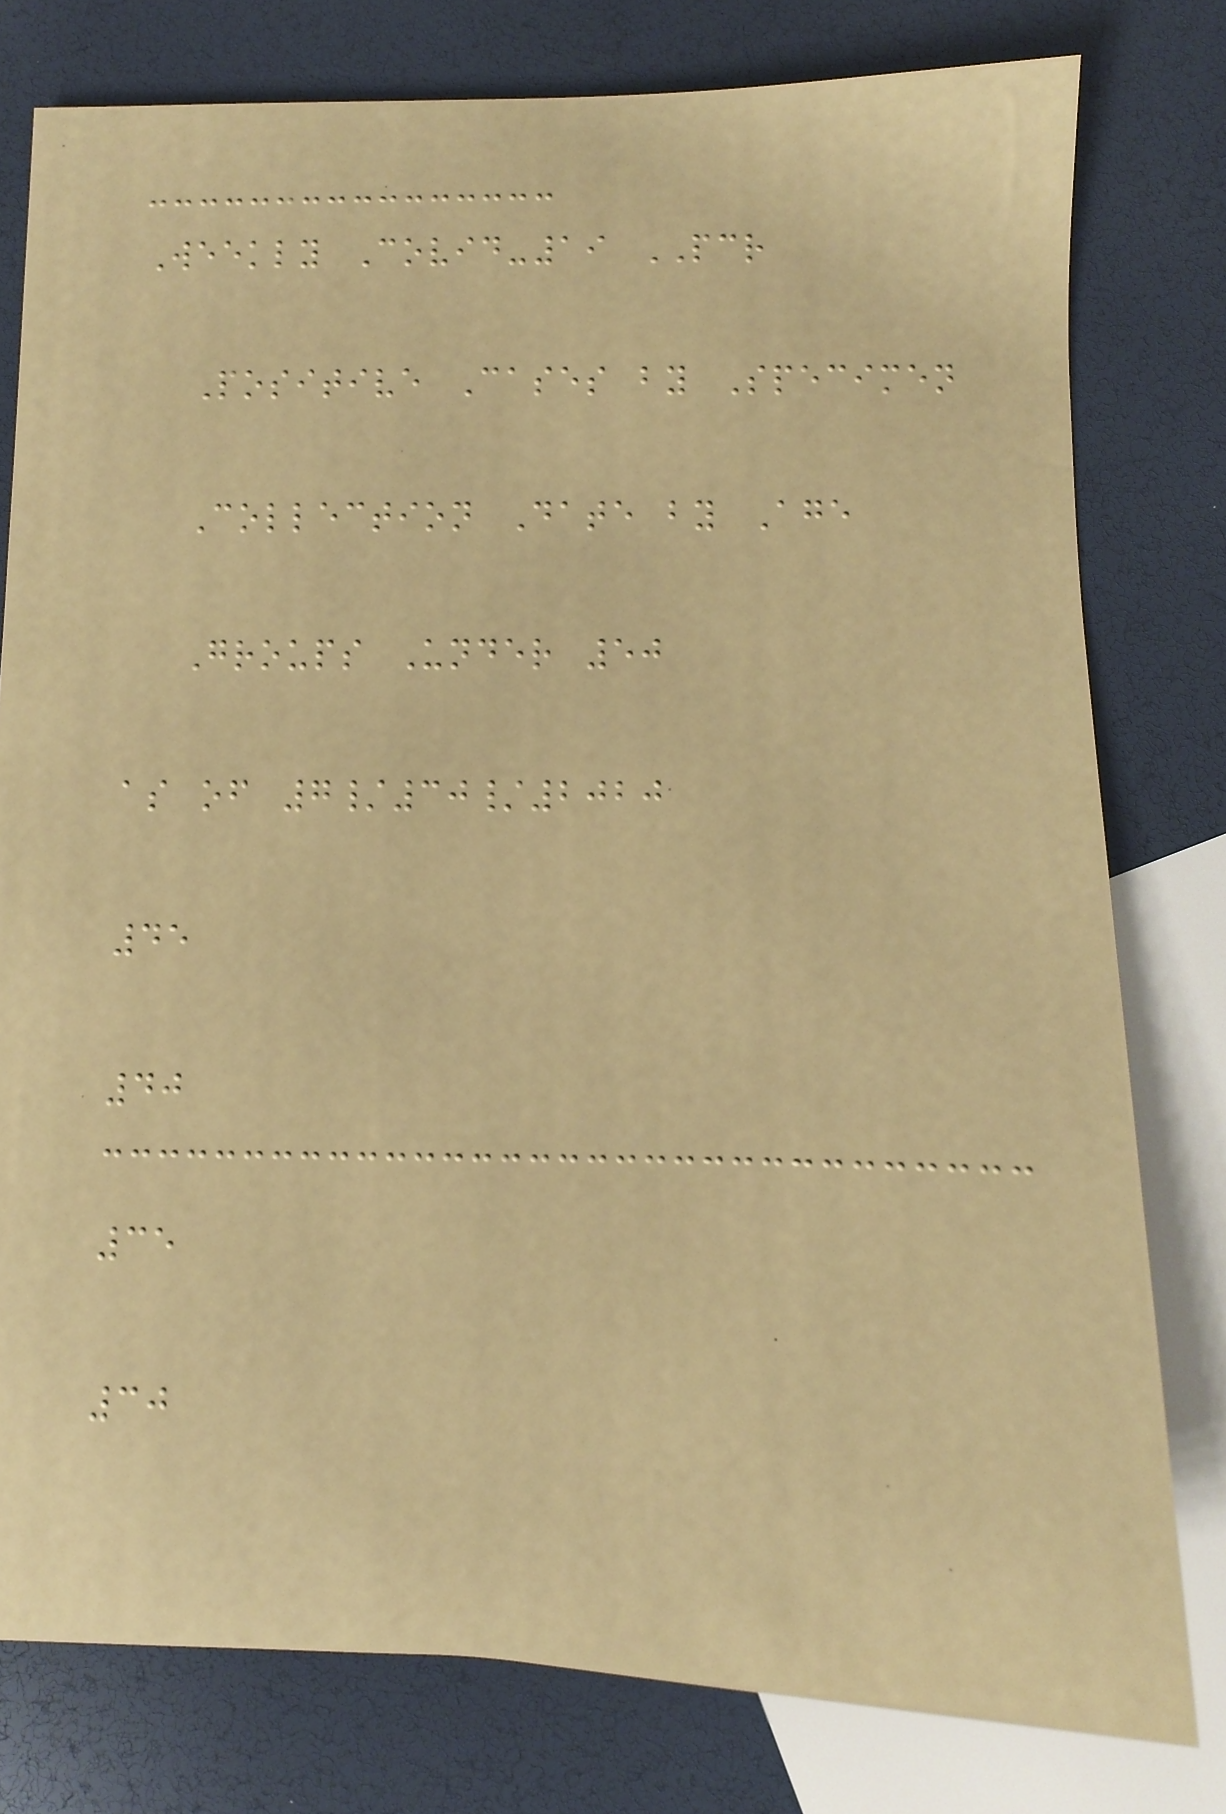Weekly Covid-19 PCR
Positive Cases by Specimen
Collection Date by Age
Groups Under 50
as of 7/30/2020
45
40
35
30
